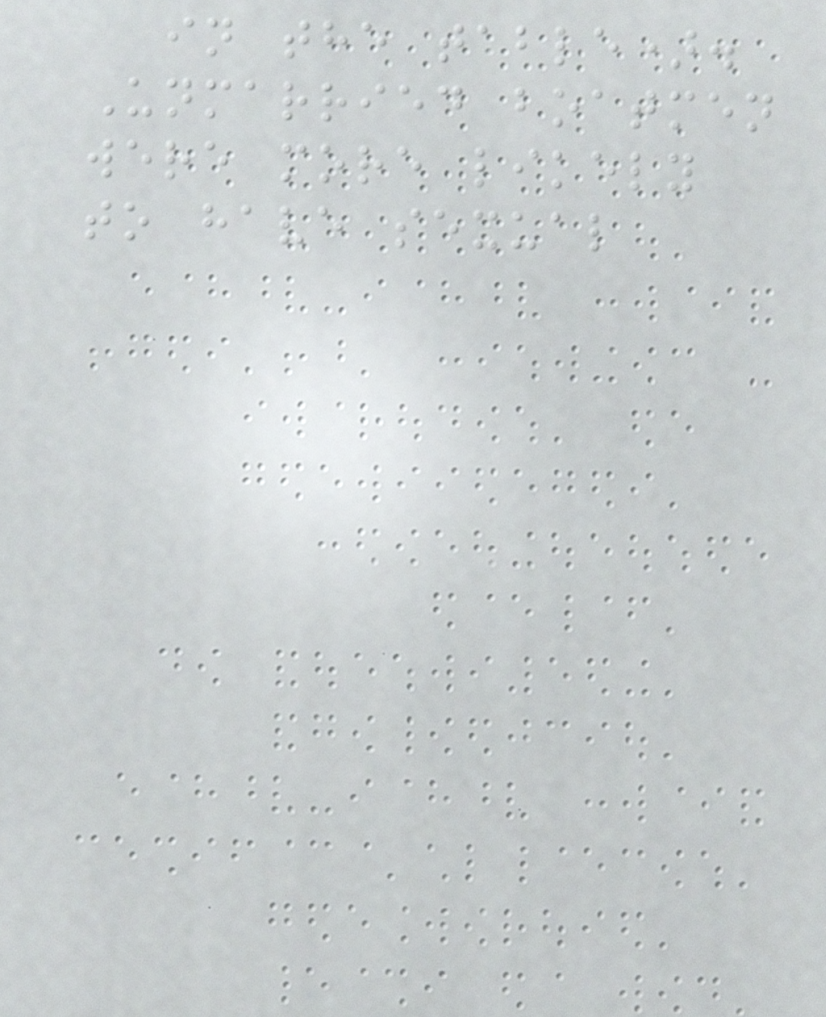in the table).
Unmarried boatmen
were more likely
to have sexual
